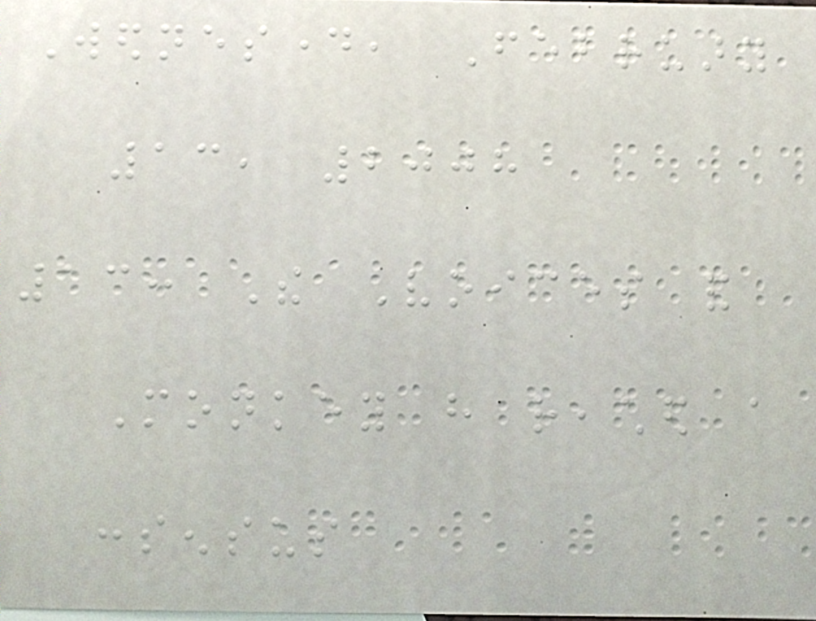Wednesday, February
13, 2008
13: The Voices and
Monkey have reached a
consensus
